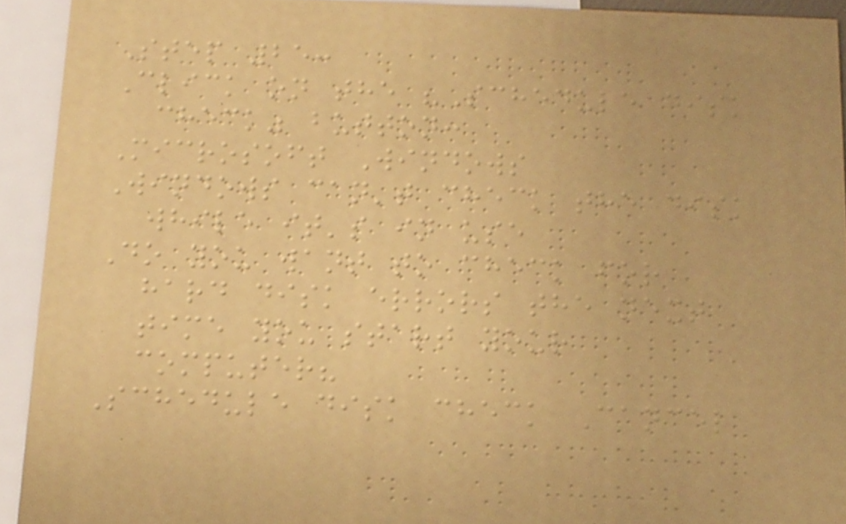Step 25:
Click on the "Schedule disk
check" button:
Microsoft Windows
Windows can't check the disk
while it's in use
Do you want to check for
hard disk errors the next
time you start your
computer?
Schedule disk check Cancel
